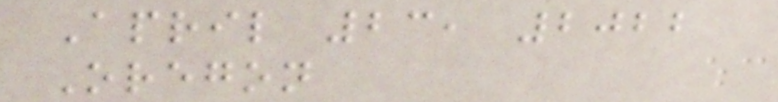April 23, 2022
Oregon
